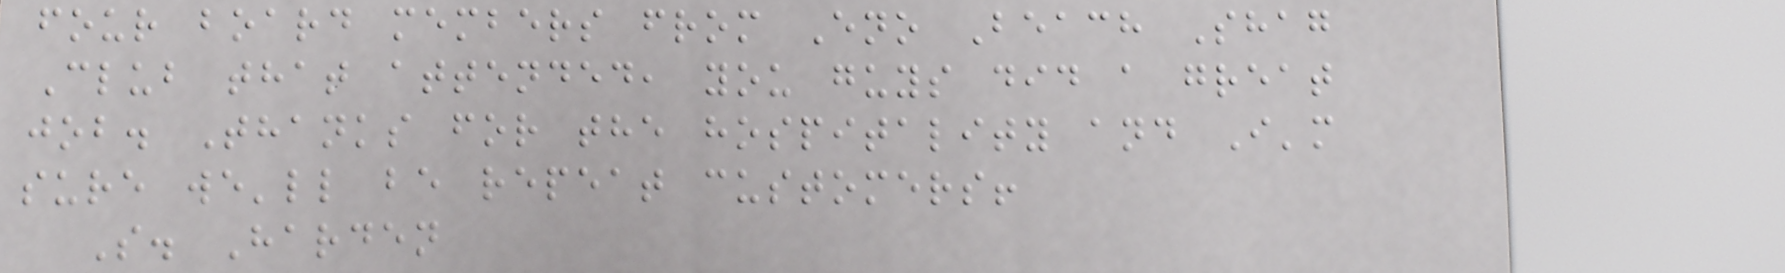four board members from Eno Beach Shag
Club that attended, you guys did a great
job. Thanks for the hospitality and I'm
sure we'll be repeat customers!
S. Harden
